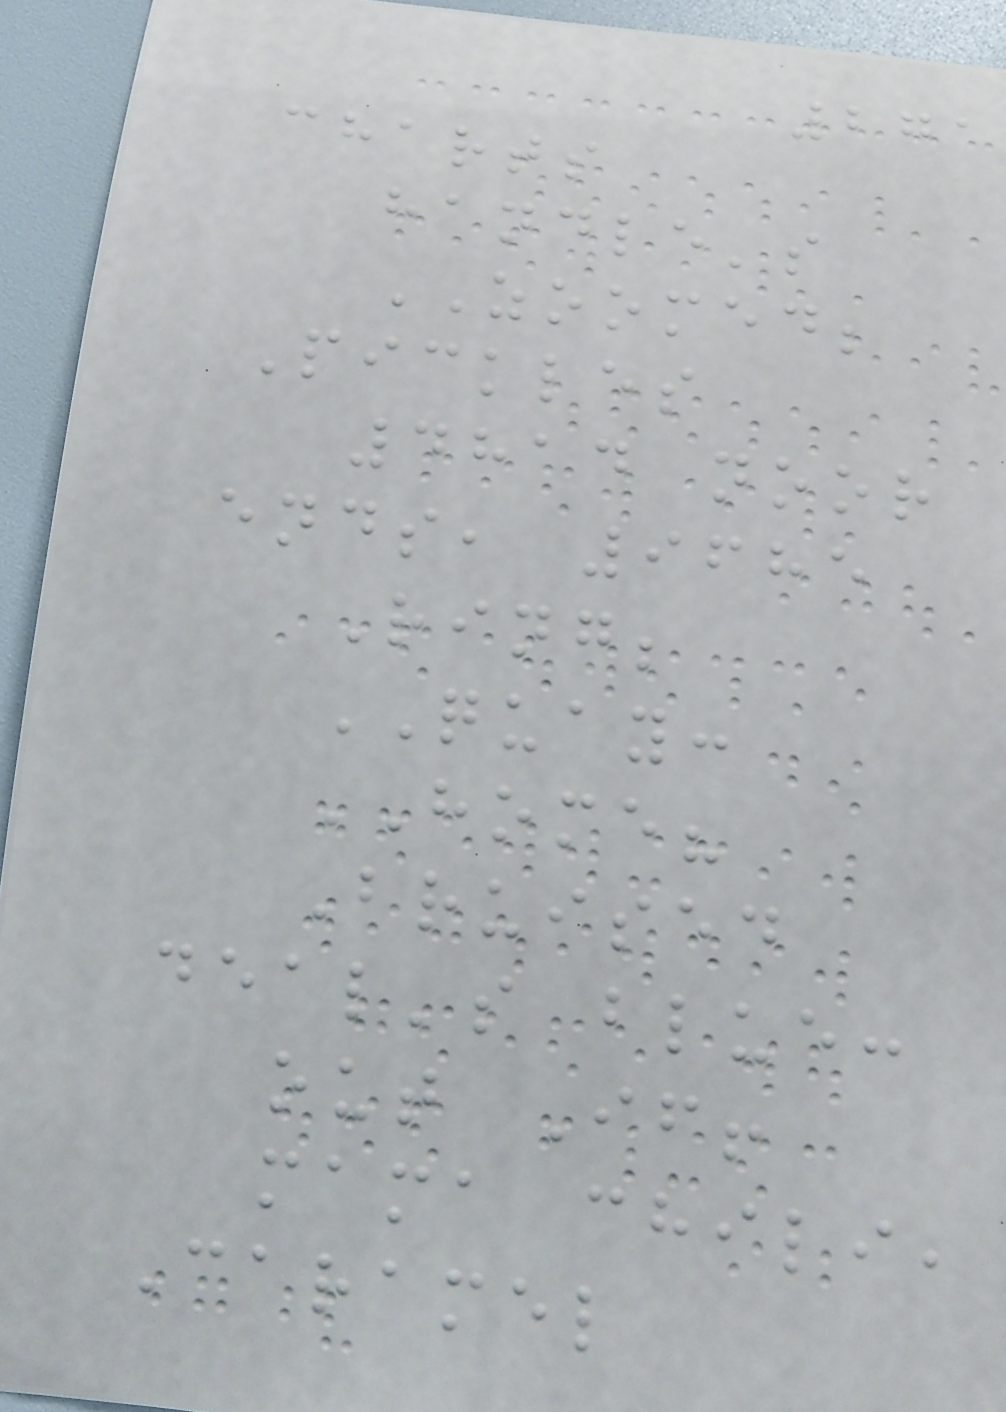271
charts
handle's
ZOOMED;
Pickles
4814 noor
ends, 9685
Ring;
QUAY:
HOME?
Bruised
deal's blue:
out If!
mama chili,
Caramel
